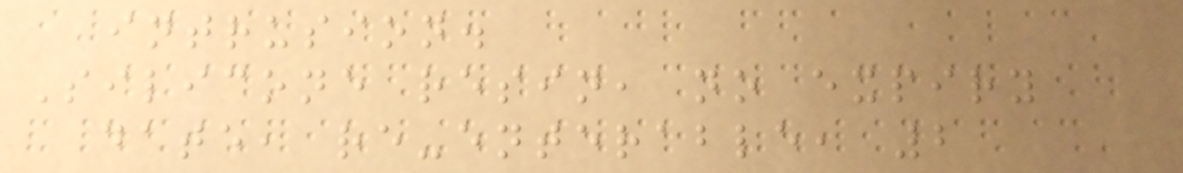intrusion.
Silicone resin, no expiry
date, re-enterable, 2
